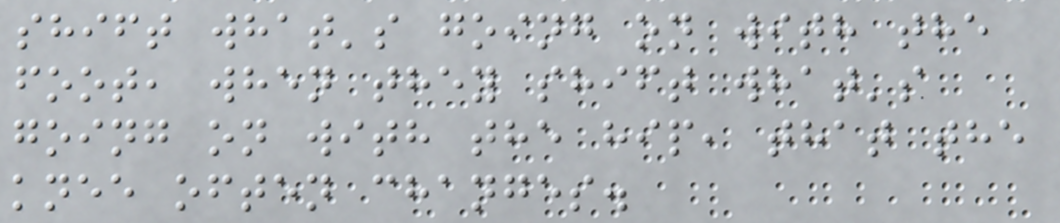shift what's going on with the
foot, when they shift what's
going on with the hip, that the
knee often changes.
